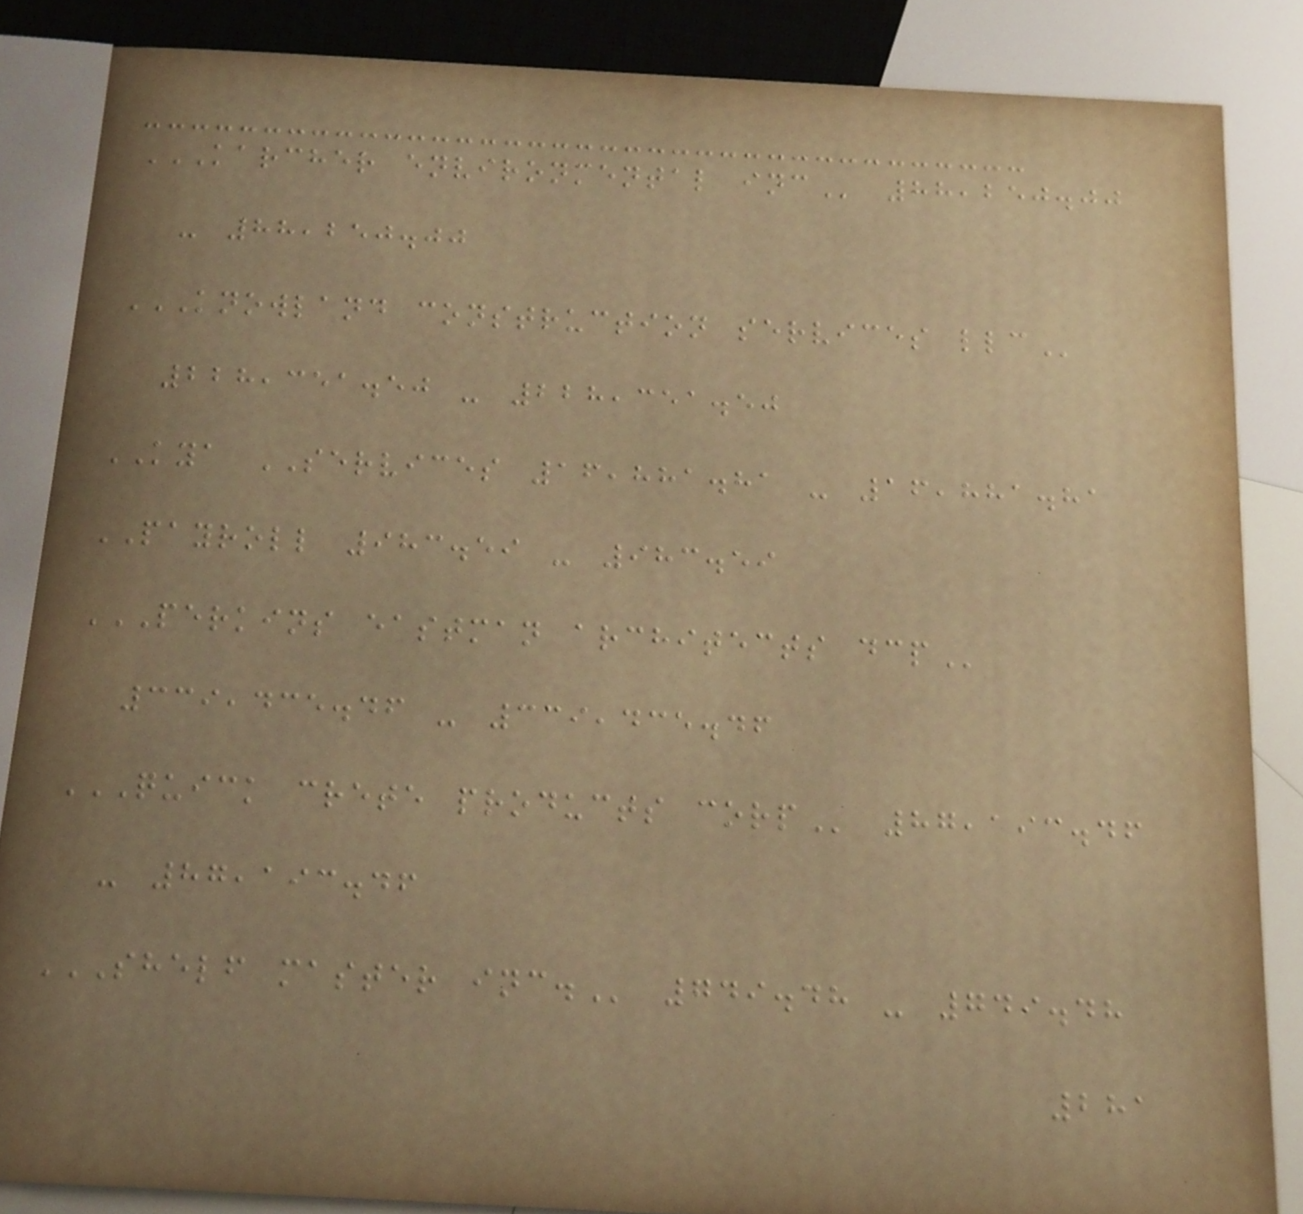KARCHER ENVIRONMENTAL INC 88,250.00
- 88,250.00
KNOWLAND CONSTRUCTION SERVICES LLC
228,351.50 - 228,351.50
KYA SERVICES 16,881.81 - 16,881.81
PAYROLL 983.59 - 983.59
PERKINS EASTMAN ARCHITECTS DCP
339,435.46 - 339,435.46
QUICK CRETE PRODUCTS CORP 87,193.46
- 87,193.46
SHELF MASTER INC. 749.48 - 749.48
281
